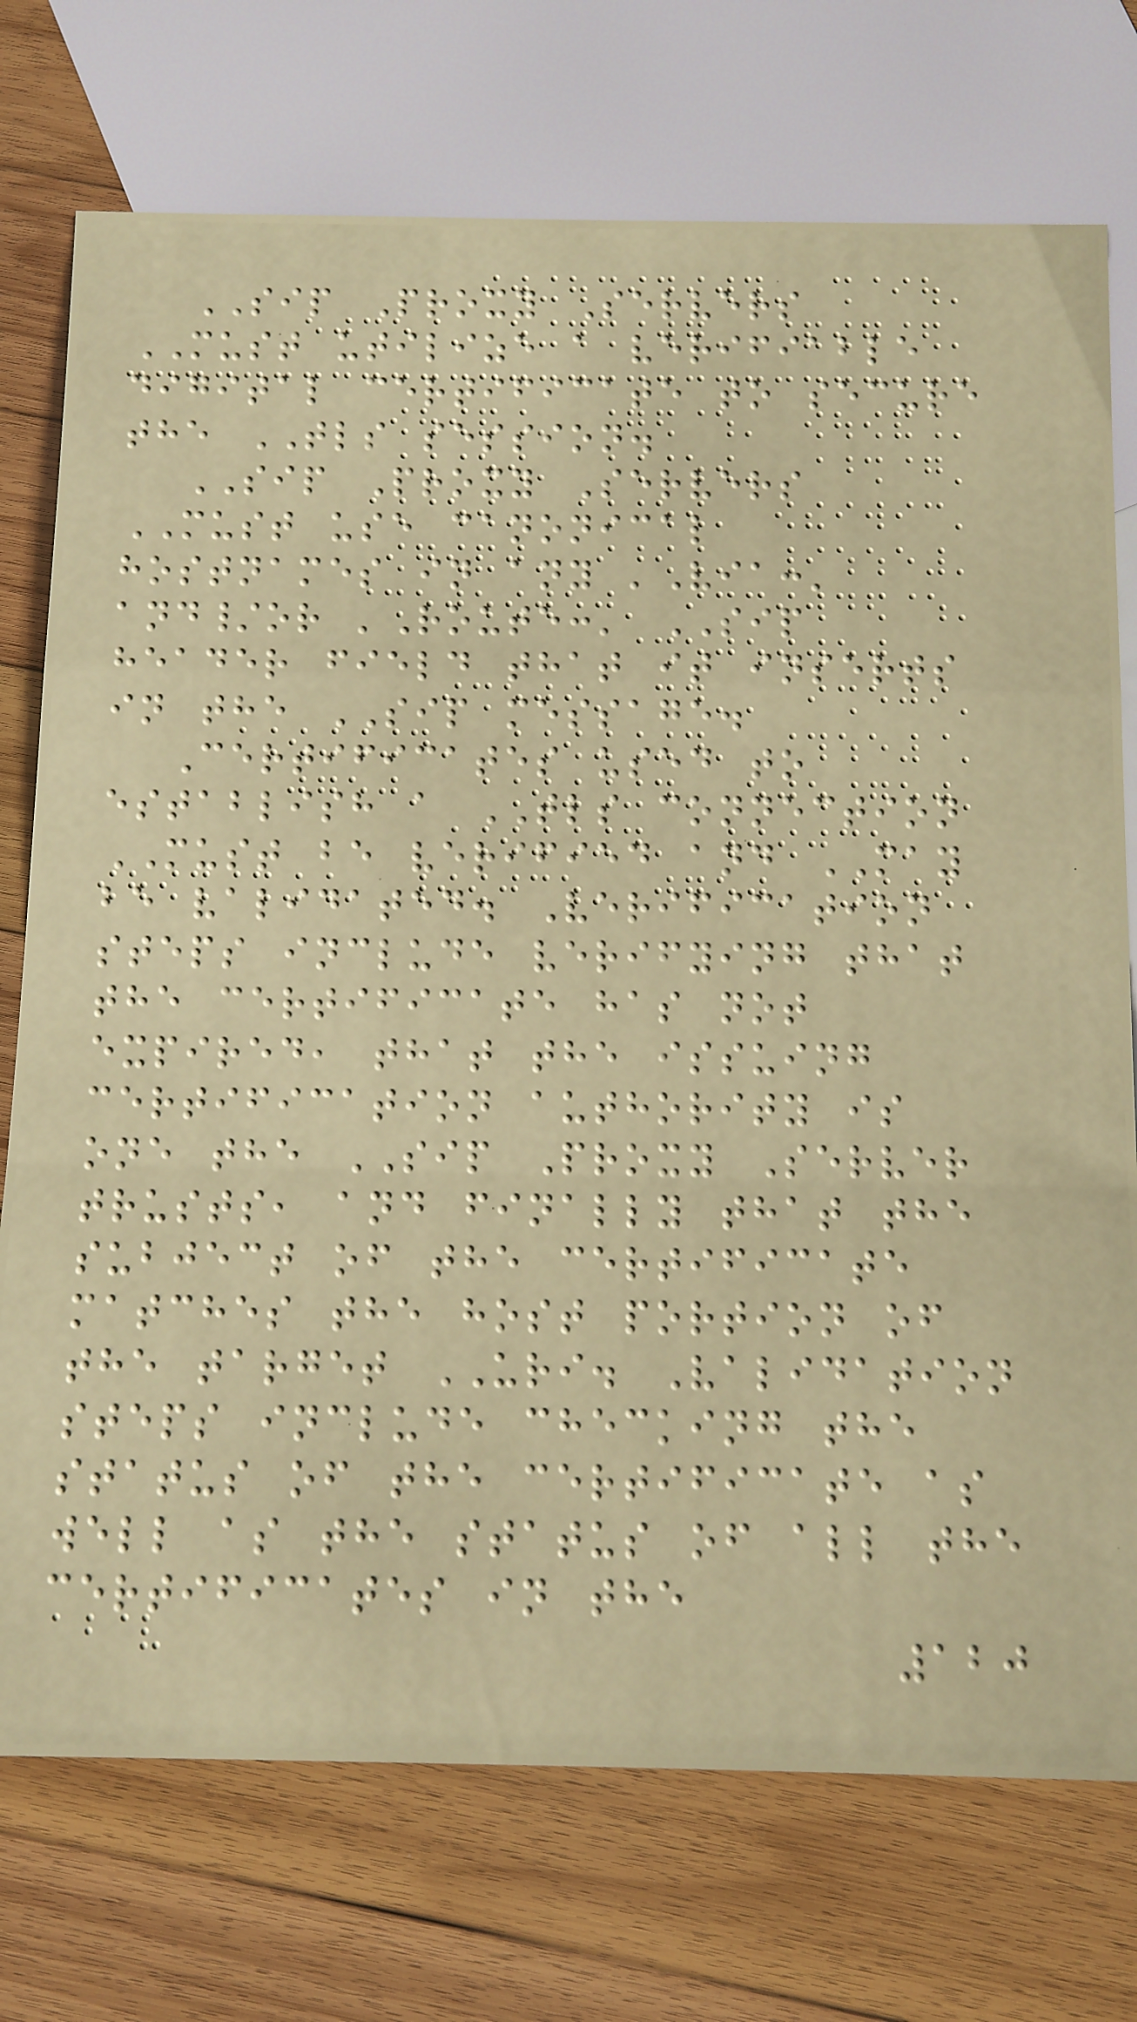SIP Proxy Servers
MUST utilize a verifiable
digital certificate to secure
the TLS session.
SIP Proxy Servers
MUST use canonical
hostnames in any 'Via:'
and/or 'Route:' SIP
header field that it inserts
in the SIP message.
Certificates used to
establish a TLS connection
MUST be verified and MAY
be validated. Verification
steps include verifying that
the certificate has not
expired, that the issuing
certification authority is
one the SIP Proxy Server
trusts, and finally that the
subject of the certificate
matches the host portion of
the target URI. Validation
steps include checking the
status of the certificate as
well as the status of all the
certificates in the
120
